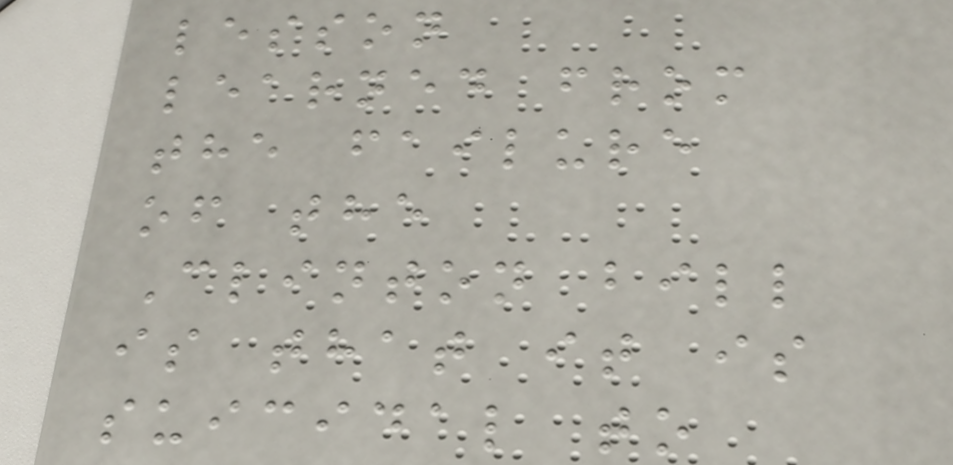lesson
learned from
the failure
of the
Clinton bill
is that it is
suicidal to
